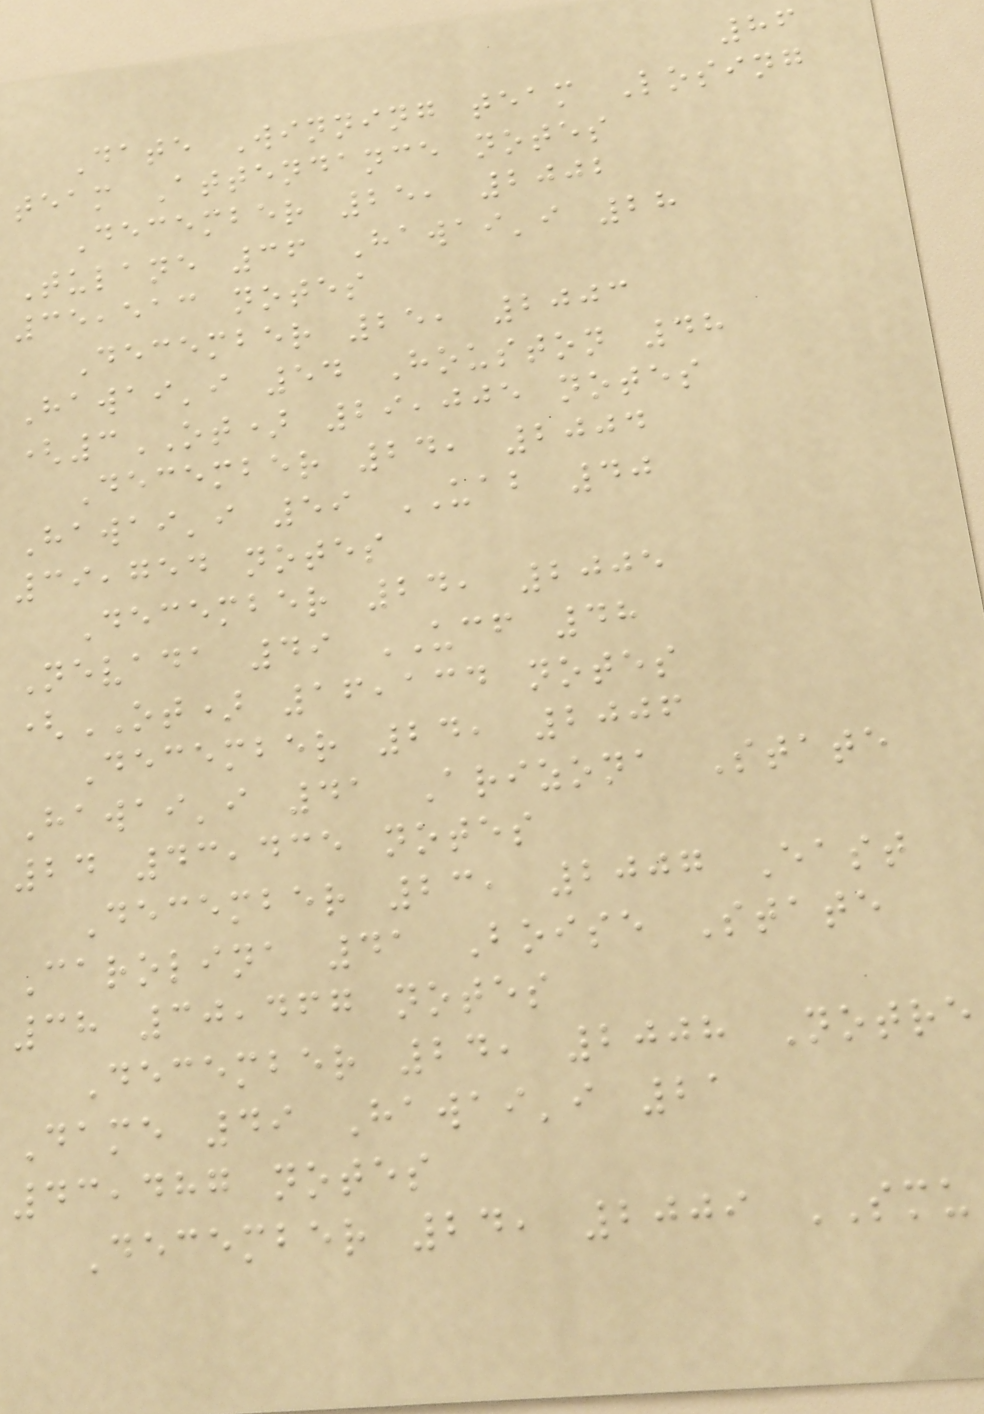86
Date Winning team Losing
team Attendance notes
December 25, 2002
Tulane 36 Hawai'i 28
35,513 notes
December 25, 2003
Hawai'i 54 Houston 48
(3OT) 29,005 notes
December 24, 2004
Hawai'i 59 UAB 40
39,754 notes
December 24, 2005
Nevada 49 UCF 48
(OT) 16,134 notes
December 24, 2006
Hawai'i 41 Arizona State
24 43,435 notes
December 23, 2007 East
Carolina 41 Boise State
38 30,467 notes
December 24, 2008 Notre
Dame 49 Hawai'i 21
43,487 notes
December 24, 2009 SMU
